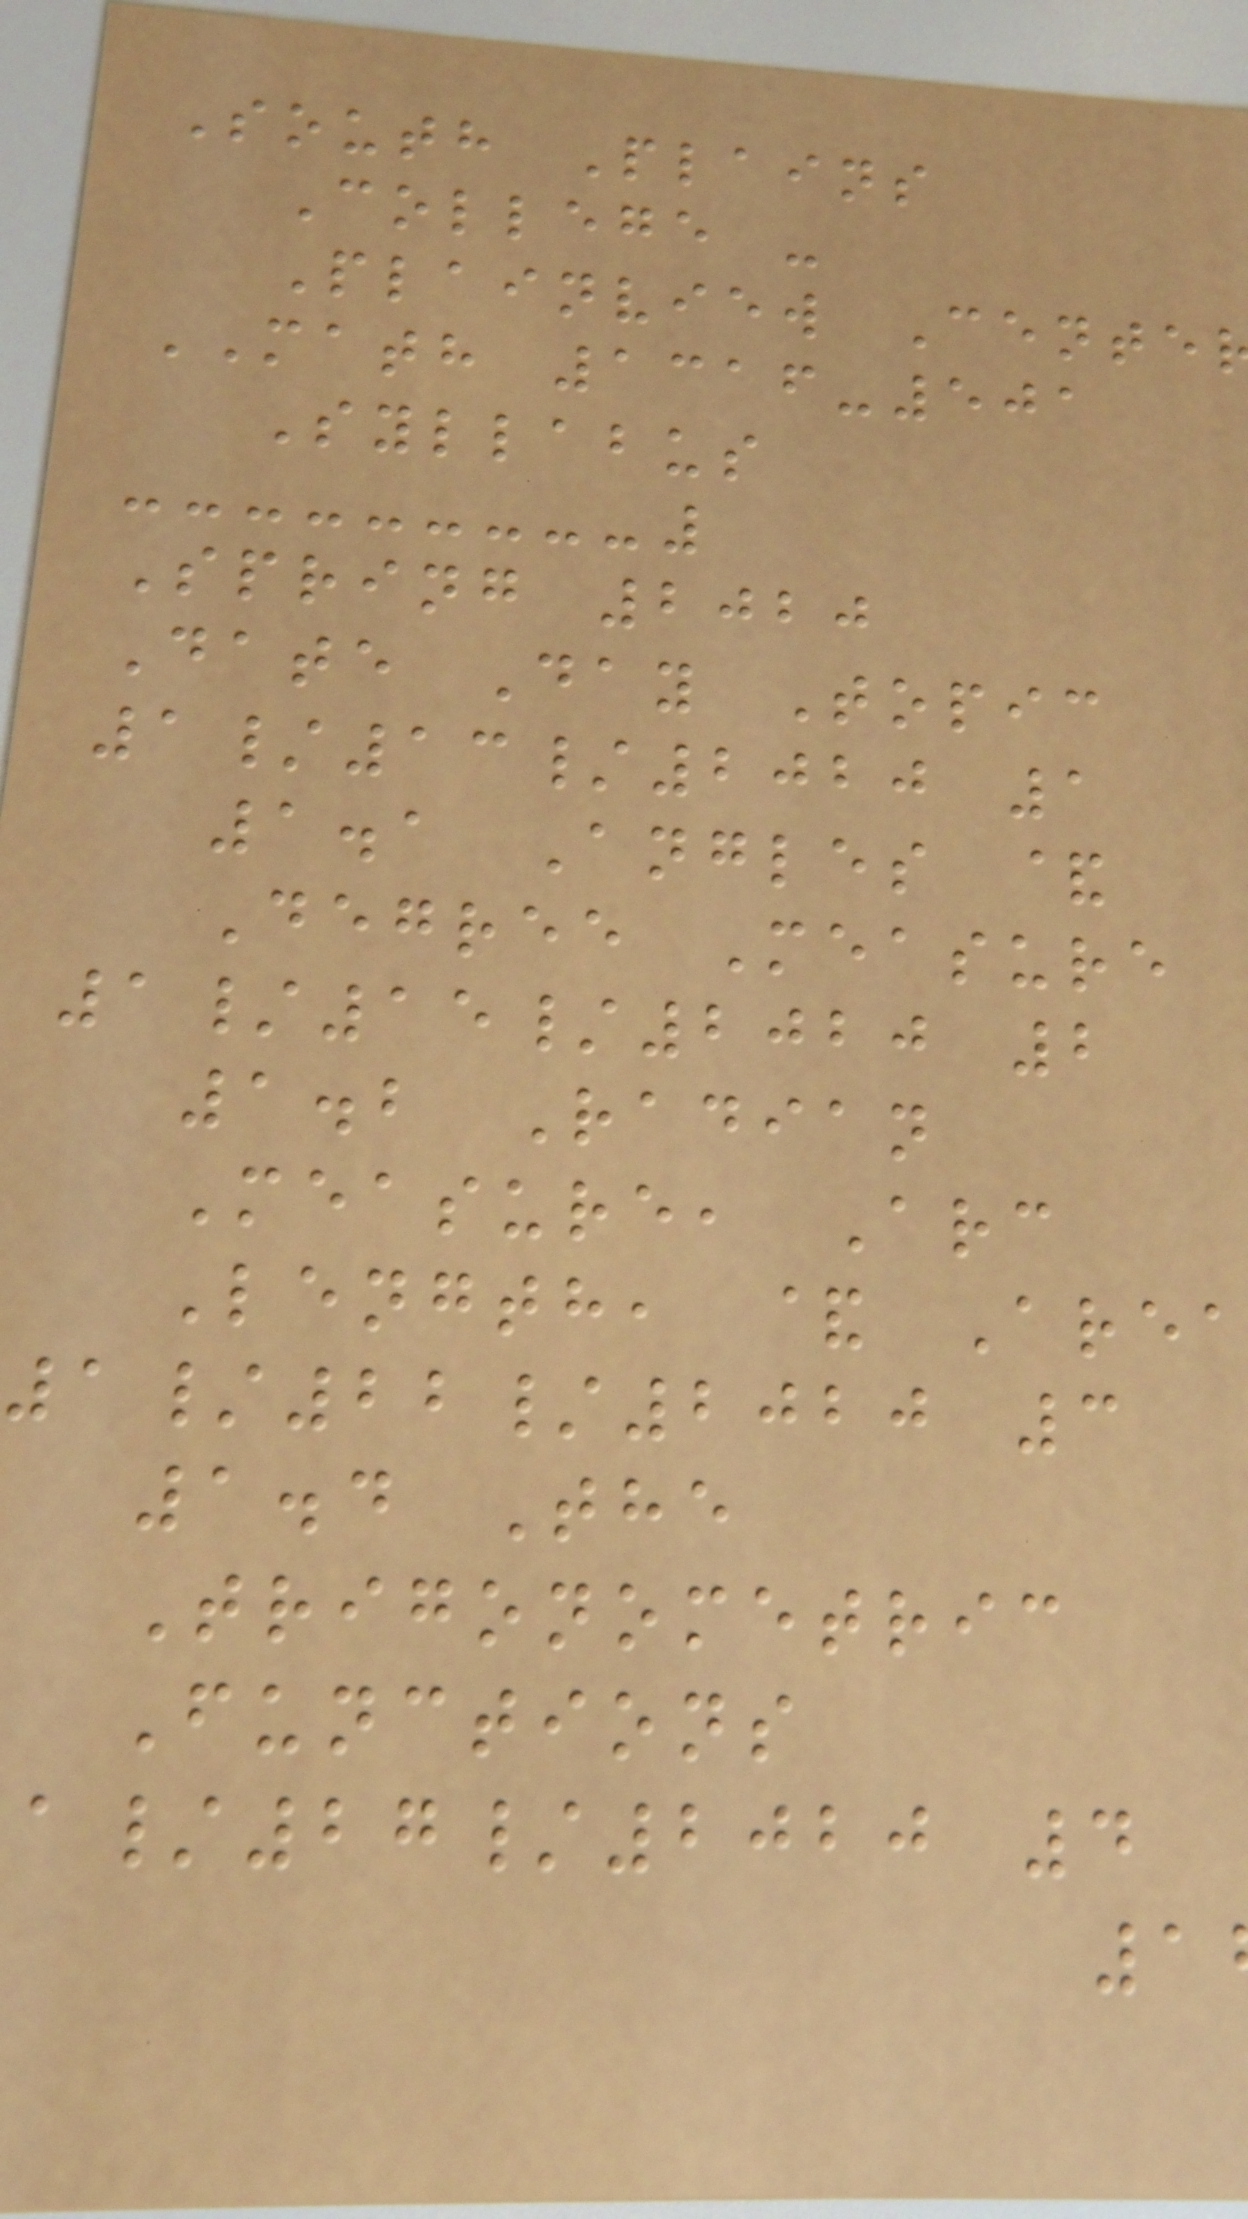South Plains
College -
Plainview Cente
MATH 1316-501
Syllabus
Spring 2020
Date Day Topic
1/13/2020 1
1.1 Angles &
Degree Measure
1/15/2020 2
1.2 Radian
Measure, Arc
Length, & Area
1/22/2020 3
1.4 The
Trigonometric
Functions
/27/2020 4
